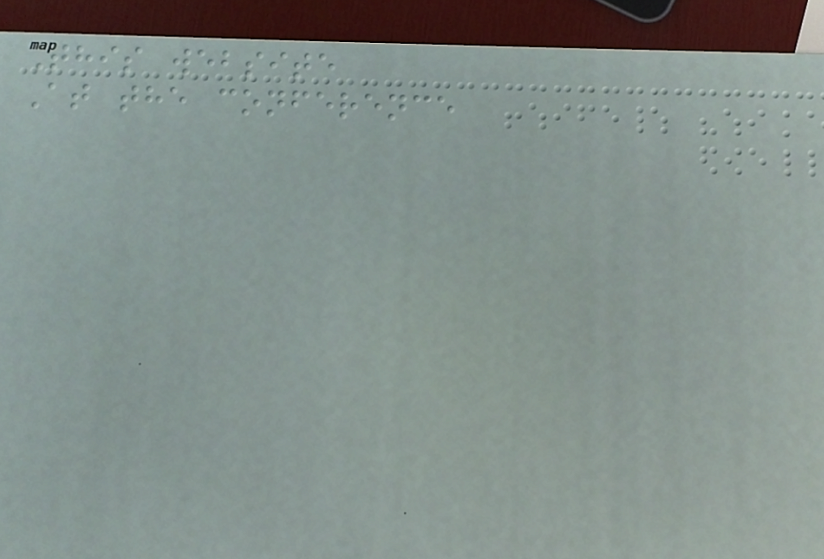This website
At the conference
